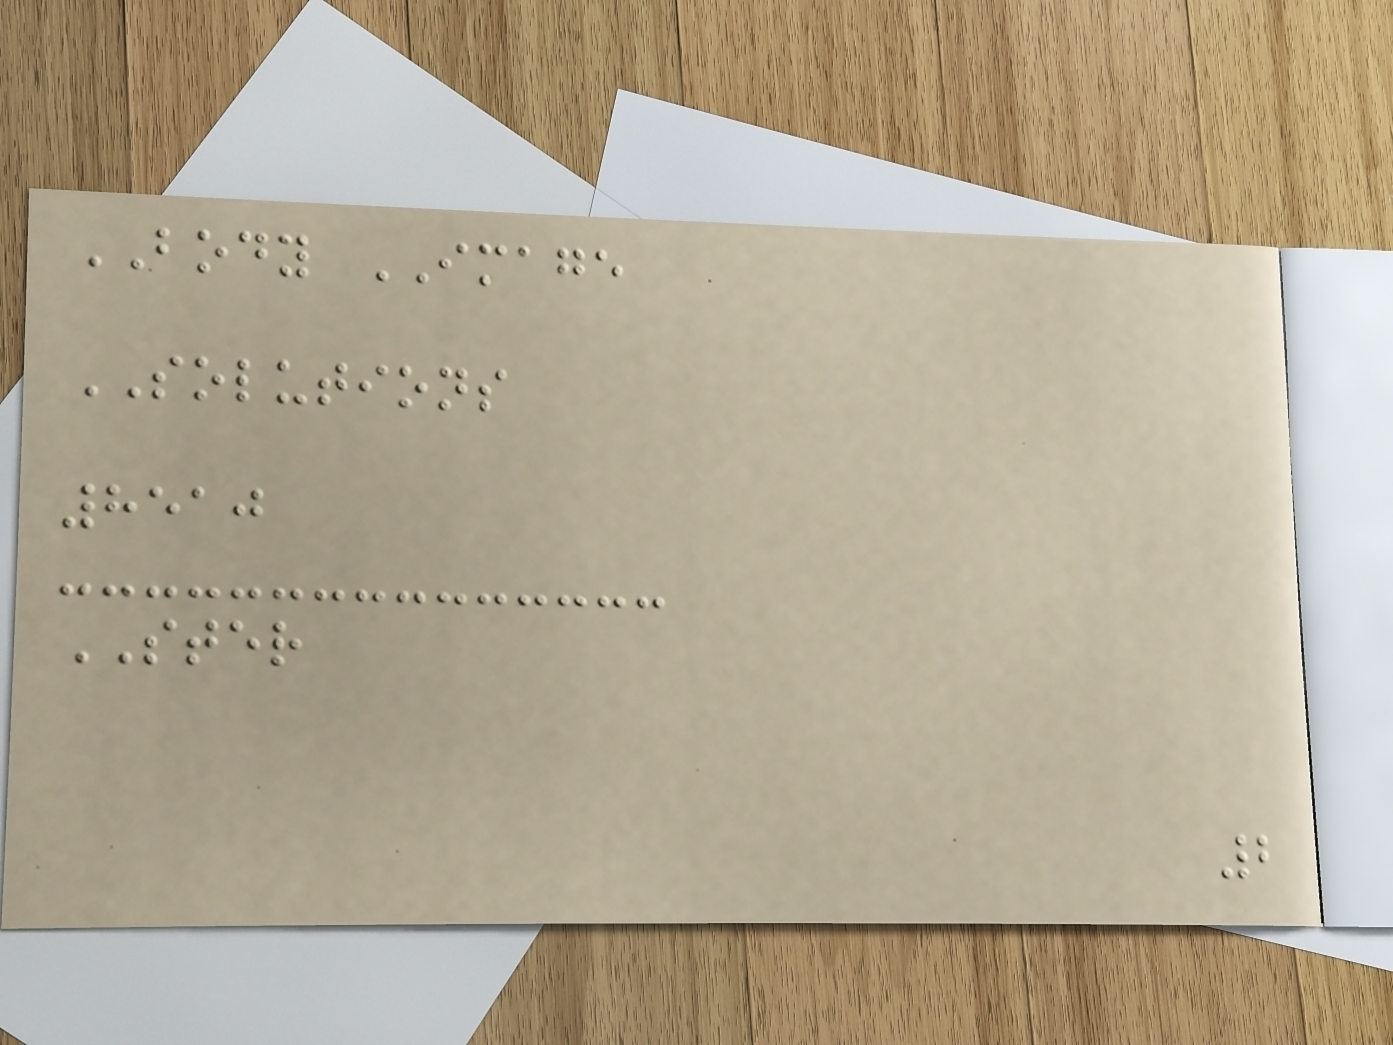BODY IMAGE
SOLUTIONS
8510
STER
2
